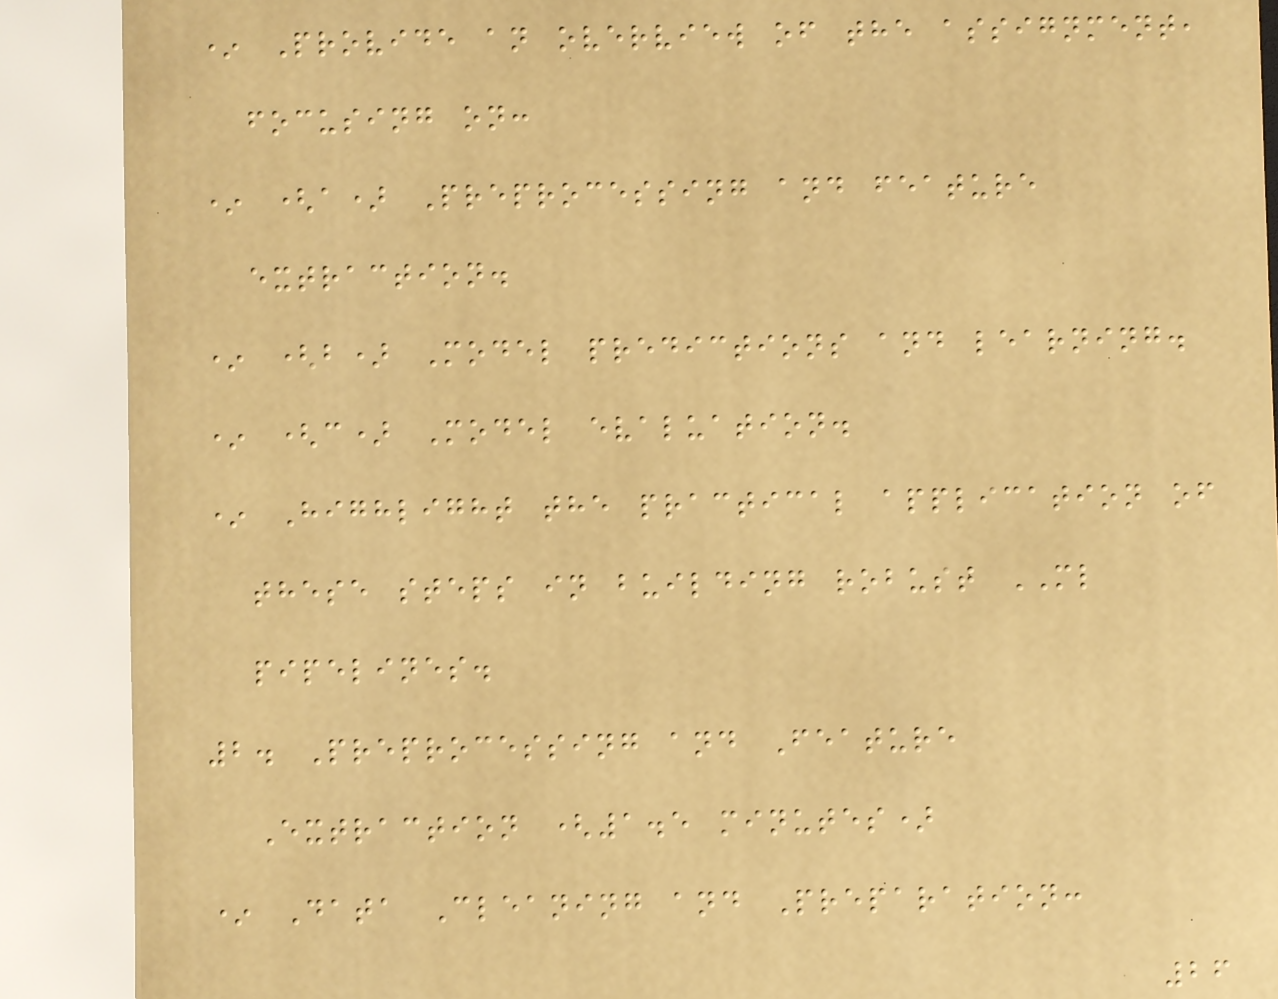* Provide an overview of the assignment,
focusing on:
* (a) Preprocessing and feature
extraction.
* (b) Model predictions and learning.
* (c) Model evaluation.
* Highlight the practical application of
these steps in building robust ML
pipelines.
2. Preprocessing and Feature
Extraction (1.5 minutes)
* Data Cleaning and Preparation:
26
